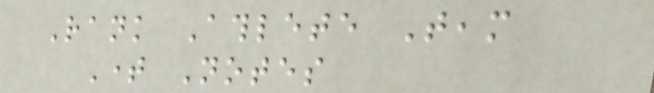Rank Athlete Team
Time Notes
